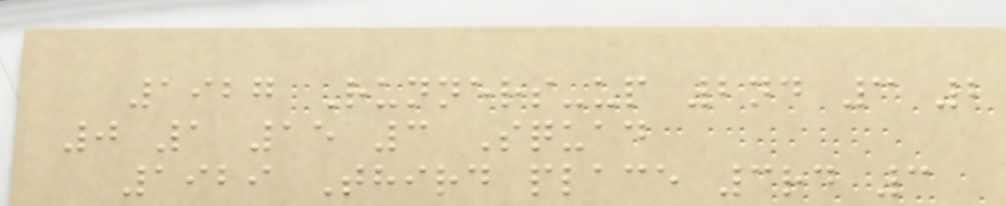1927 Runners-up 2nd 3 2
0 1 15 3 Squad
1929 Third place 3rd 3
